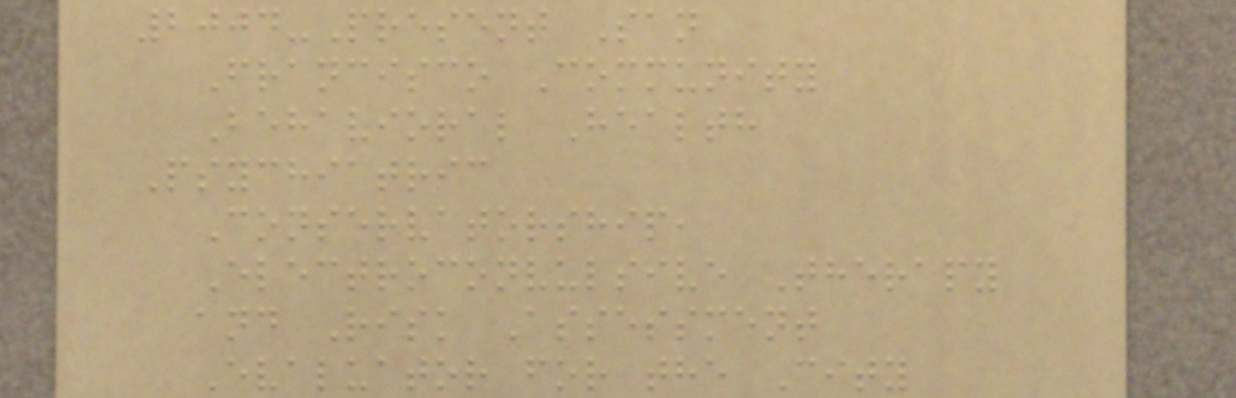2004-Present San
Francisco Community
Behavioral Health
Psychiatric
Conservatorship,
Electroconvulsive Therapy
and Risk Assessment
Evaluator for the City
